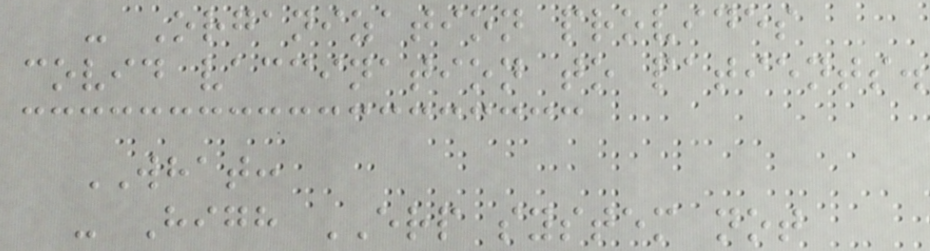- Organization provides
covid vaccination to patients.
WHAT:
- High ERP system not
